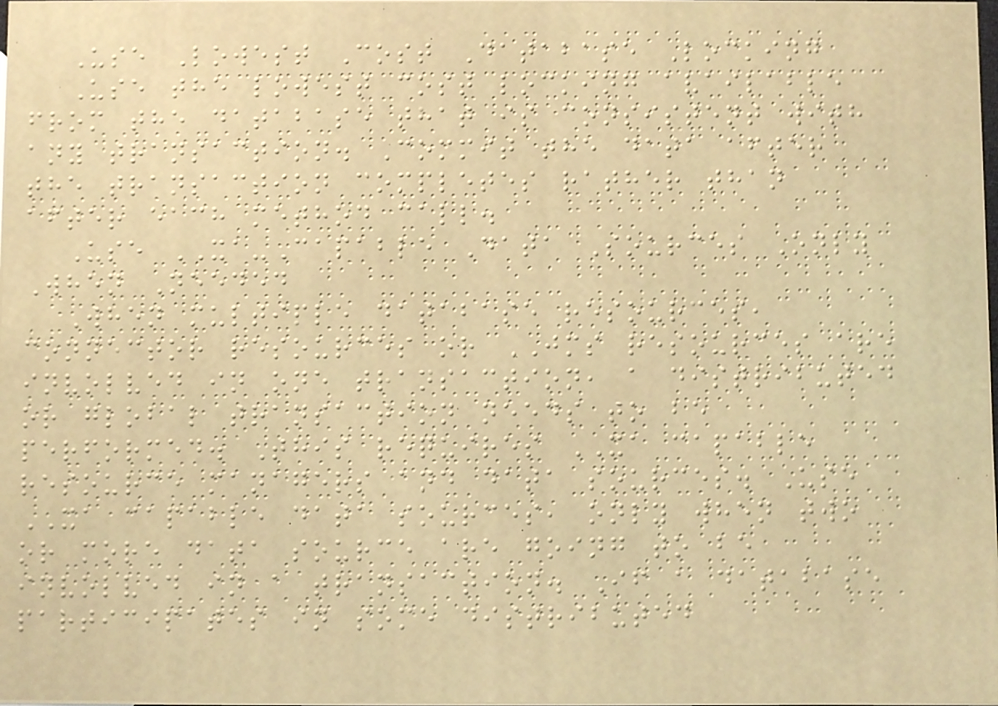Use Lowest Cost Database Locking
Use the lowest cost locking available
from the database that is consistent with
any transaction. Commit the data after
the transaction completes rather than
after each method call.
Use XA-Capable Data Sources Only
When Needed
When multiple database resources,
connector resources or JMS resources are
involved in one transaction, a distributed
or global transaction needs to be
performed. This requires XA capable
resource managers and data sources. Use
XA capable data sources, only when two
or more data source are going to be
involved in a transaction. If a database
participates in some distributed
